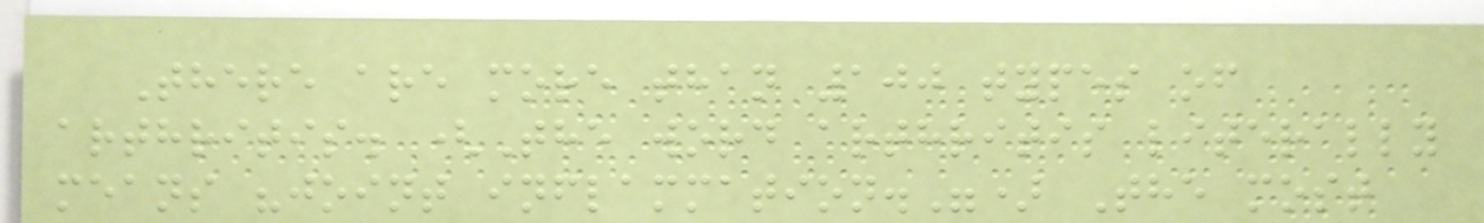There are more than 100 types of
arthritis. (The word arthritis literally
means "joint inflammation.") The most
